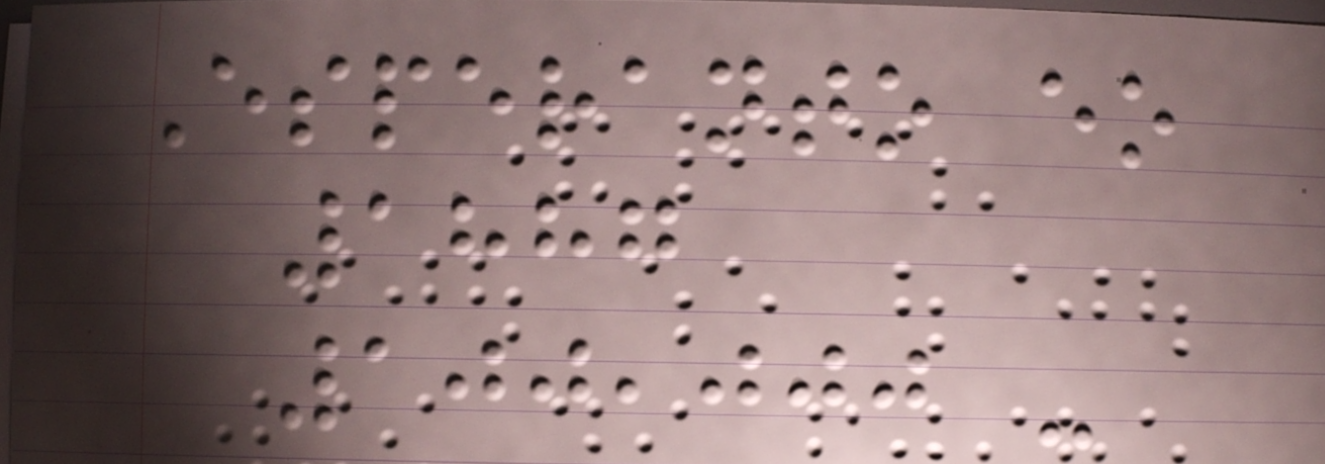Esperanto eo
1887
100,000 -
